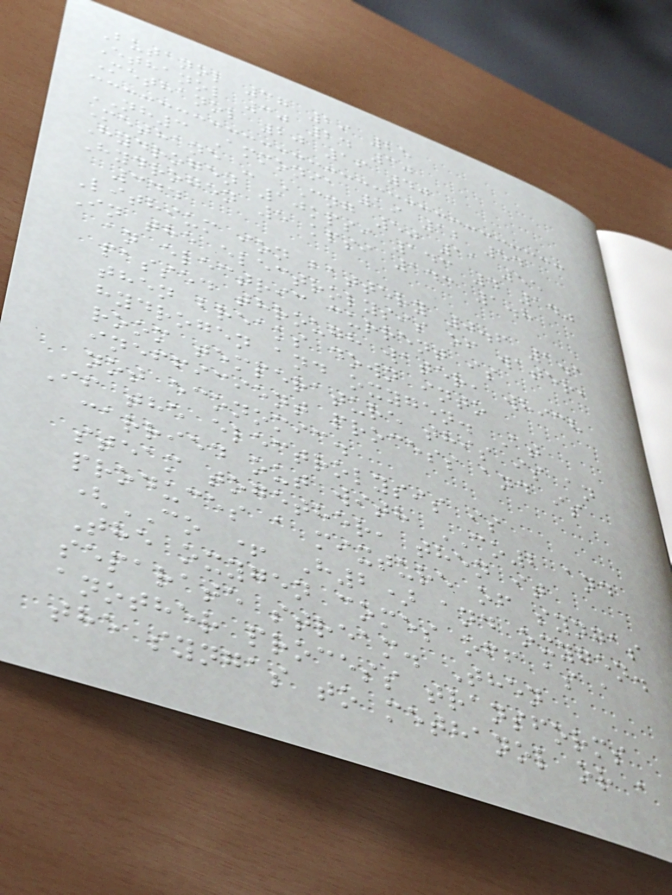Butanol 37 29 25
Ethanol 30 24 30
Methanol 20 16 40
NH3 Ammonia 19 12 54
Methane - CNG 50 11 55
Hydrogen 10kpsi 143 4 140
Hydrogen 5 kpsi 143 1.8
344
Lithium ion battery 0.6 1.1
In the electrolysis of water,
an electric current is
passed through water, which
then breaks down into
hydrogen and oxygen. At
room temperature this is an
inefficient process and is
not economic.
If the electrolysis is
carried out with CO2 and
steam together, then it
produces a mixture of syngas
(CO + H2) and oxygen.
The oxygen comes off as a
separate stream. Then
another process transforms
the syngas to methanol or a
